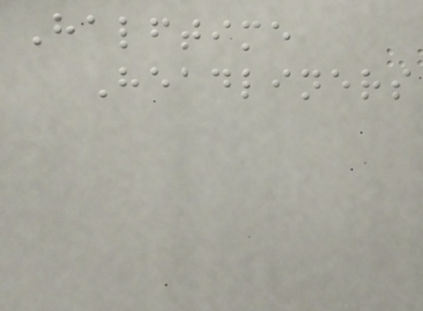Halftime
Headliners
